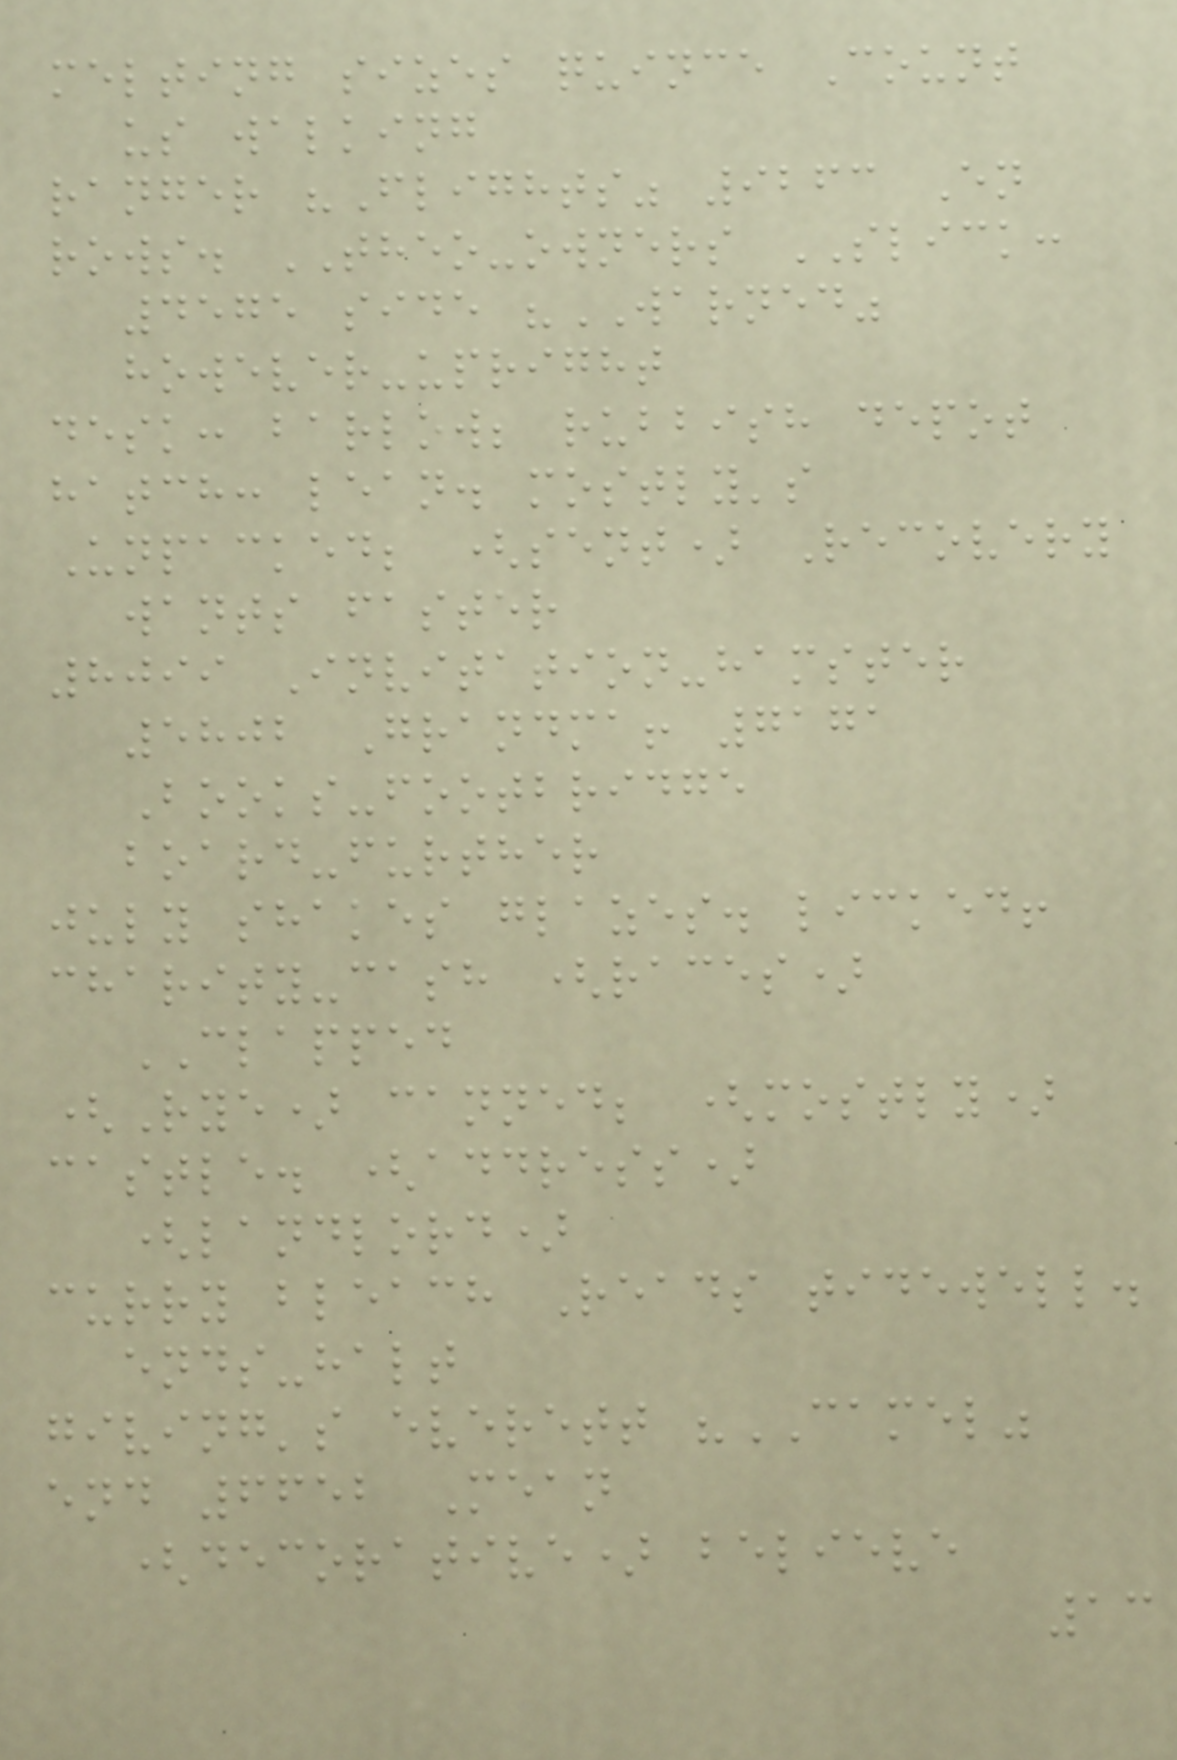melting sizes quince Count
us walking
ranger "Flights" 9263 En
rows. THEO-owners SLICK:
4575 side "WARNED"
however-upright
desk: barlow; rubbish depot
hatch: lean. mostly's
Unpacked; (sent) Recovery
wants faster
8099 Invitation-hamster
5802 Grandma! 7171
Books-footbridge
board-further
july shakes glazes. licked!
charity-cash (races)
CLAPPED
(Rye) canned; (mostly)
castle. (address)
(landlord)
curry bleach Reads tidewell.
ends-halt
giving's everett "CAMEL"
end 6652 Mean
(decorative) believe
13
